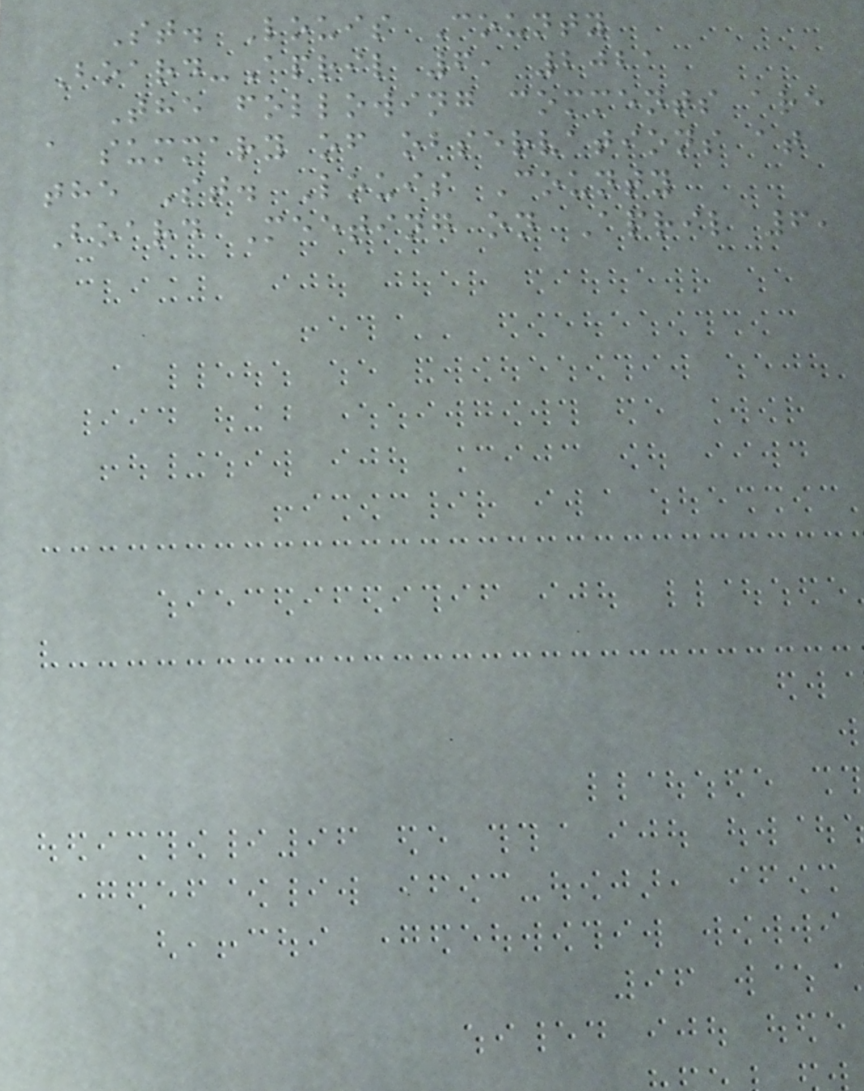St. Louis County
Board-April 6, 2021
The following comments are
a summary of observations at
the St. Louis County
Board Meeting on April 6,
